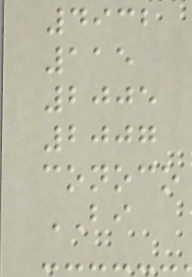4932
115
2005
2007
conoco
BI
